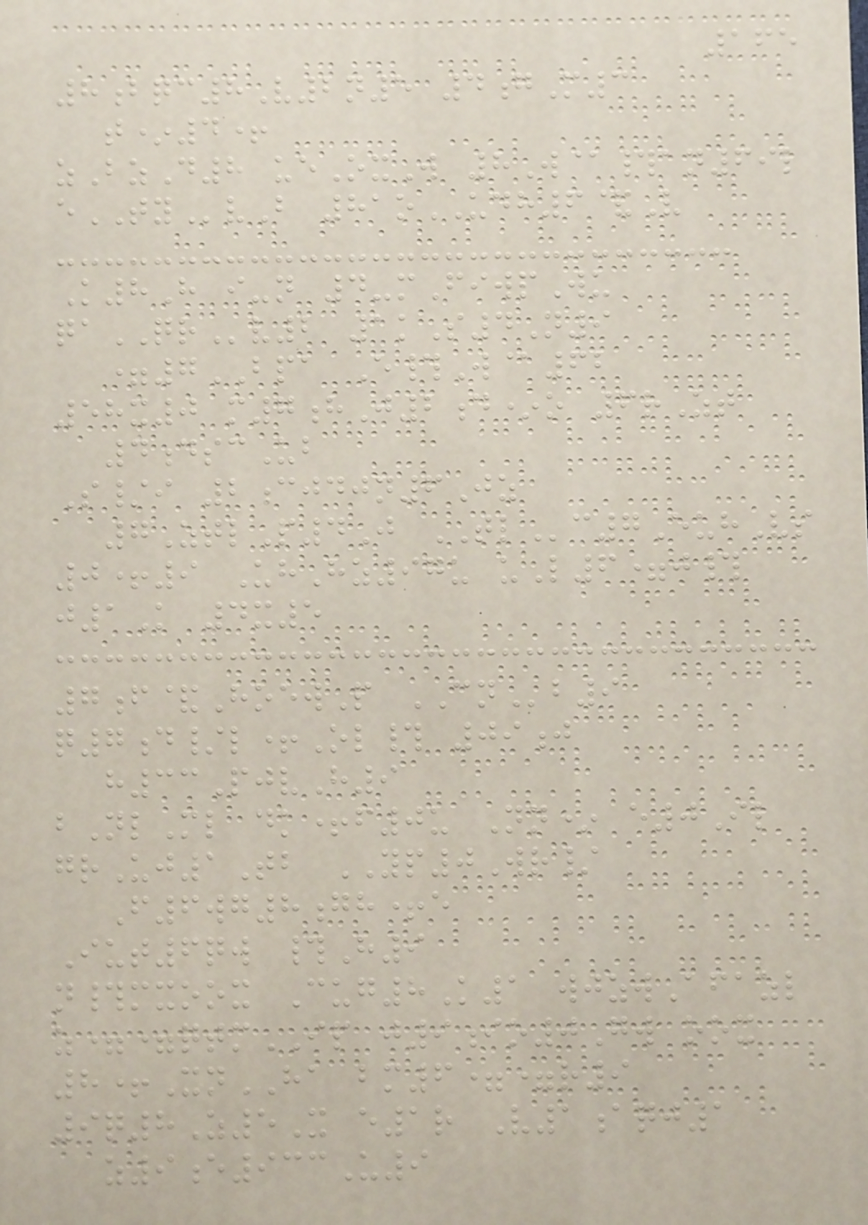165
8bqc8V2n5 4gM3
t*4+
zBzD8 ueOxW 8W@#an69l
eTYvB 81oUDH6&V
K8H i-n 4-mFiwpWu
qaQRv2 1kS4N9
=7BPA E#W@62
58x0 m7hJ2d*o 6rZt
4dscUb
S/i 2cjdjn6Jz
7ZtlP4J TLc7EuhVs
0+9 UhHz97u uL6=j#
j1K 4x5
7f&HoewP CNb9
q7d/l+Ol# 09j
h33PjvH9
bNlMl dk+f0u Nn* e0Il
grUj1Tb YP0Wr/
F6wg8gh+e
Iut6qw #H9
n#mxoox Cug8K1 wjzwAfazl
z==qtmIP j9io0Gw oox
8+XnHA bm6==r9
9q8Z5X e1r V1aqj1
z9e933U9
